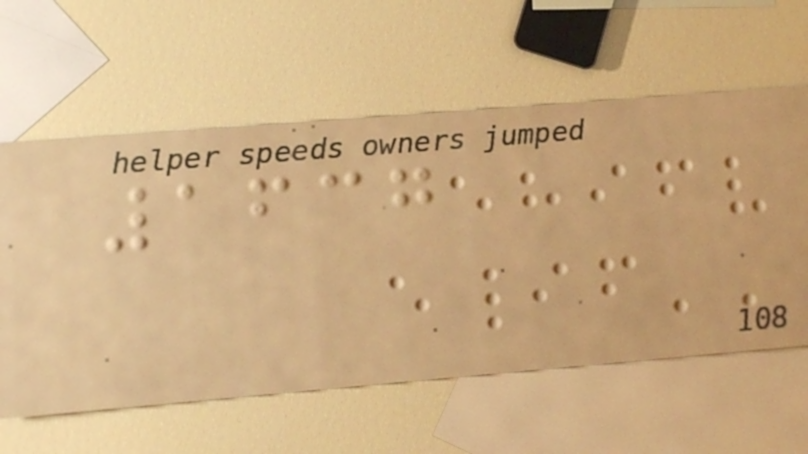1637
